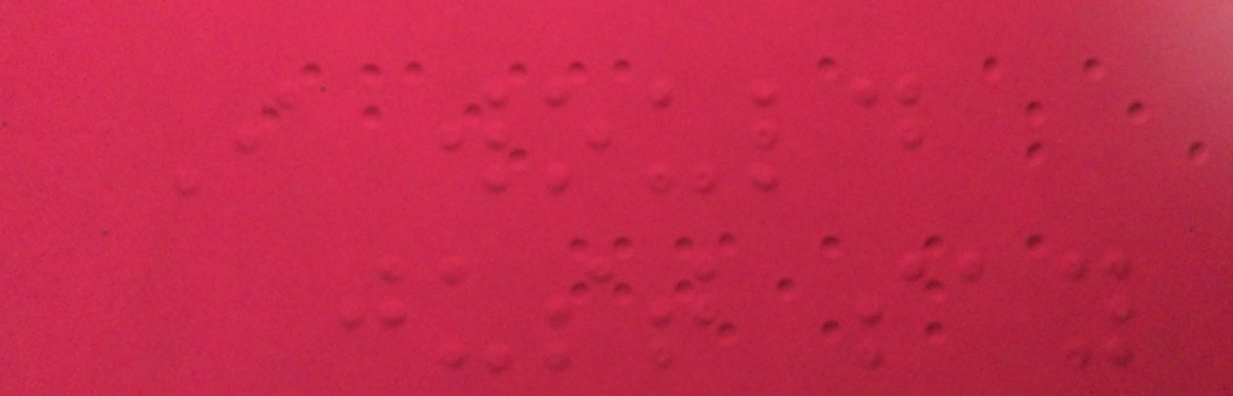I would
just say
